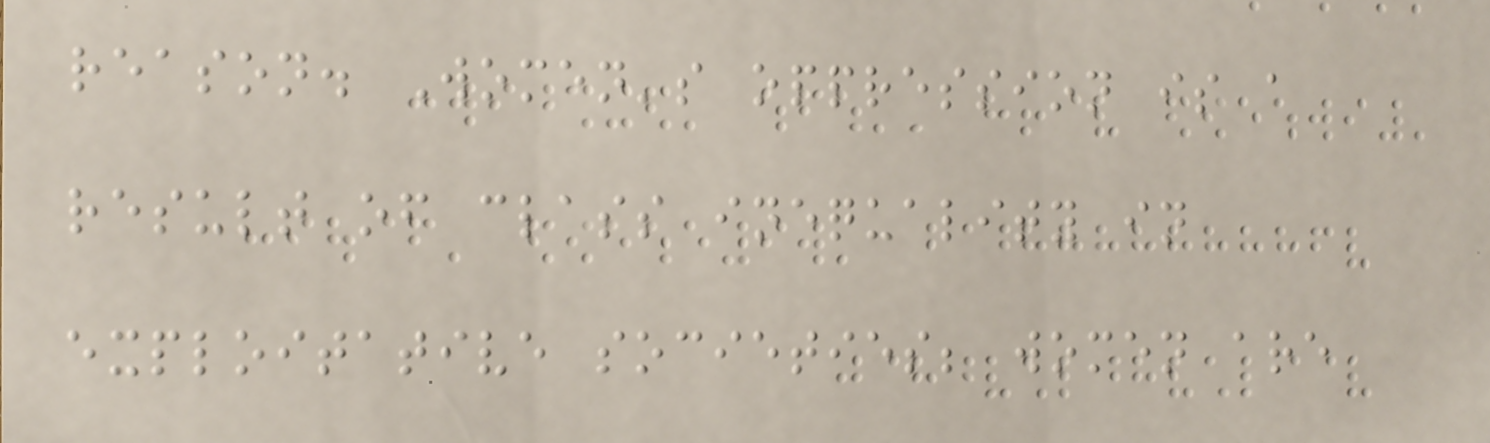reason. Women's oppression is a
result of class inequality in
exploitative societies; women are
